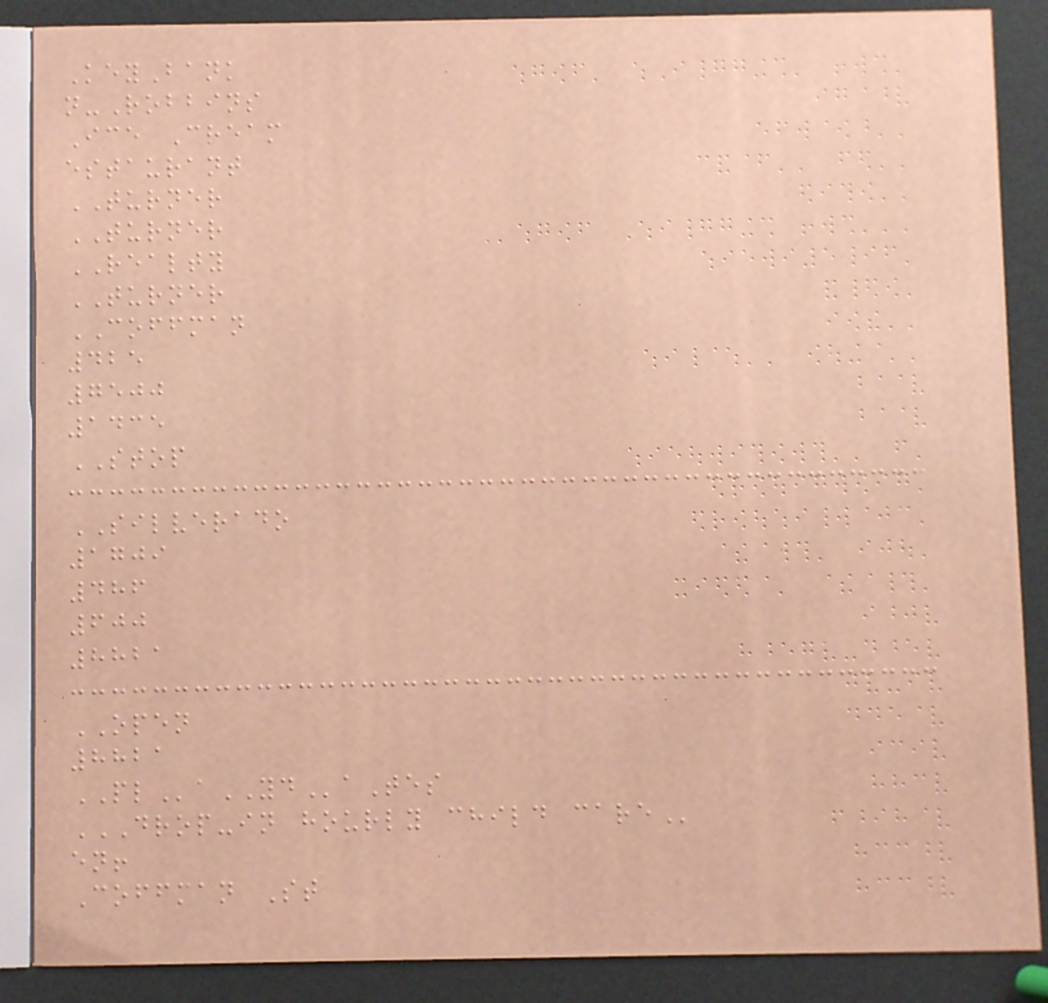KeyBank
n-Robbins
Ice Cream
estaurant
TURNER
TURNER
REALTY
TURNER
COFFMAN
425
7500
1435
STOP
SILVERADO
1709
486
600
8821
OPEN
8821
PLaYDaTes
DROP-IN HOURLY CHILD CARE
en!
Coffman St
